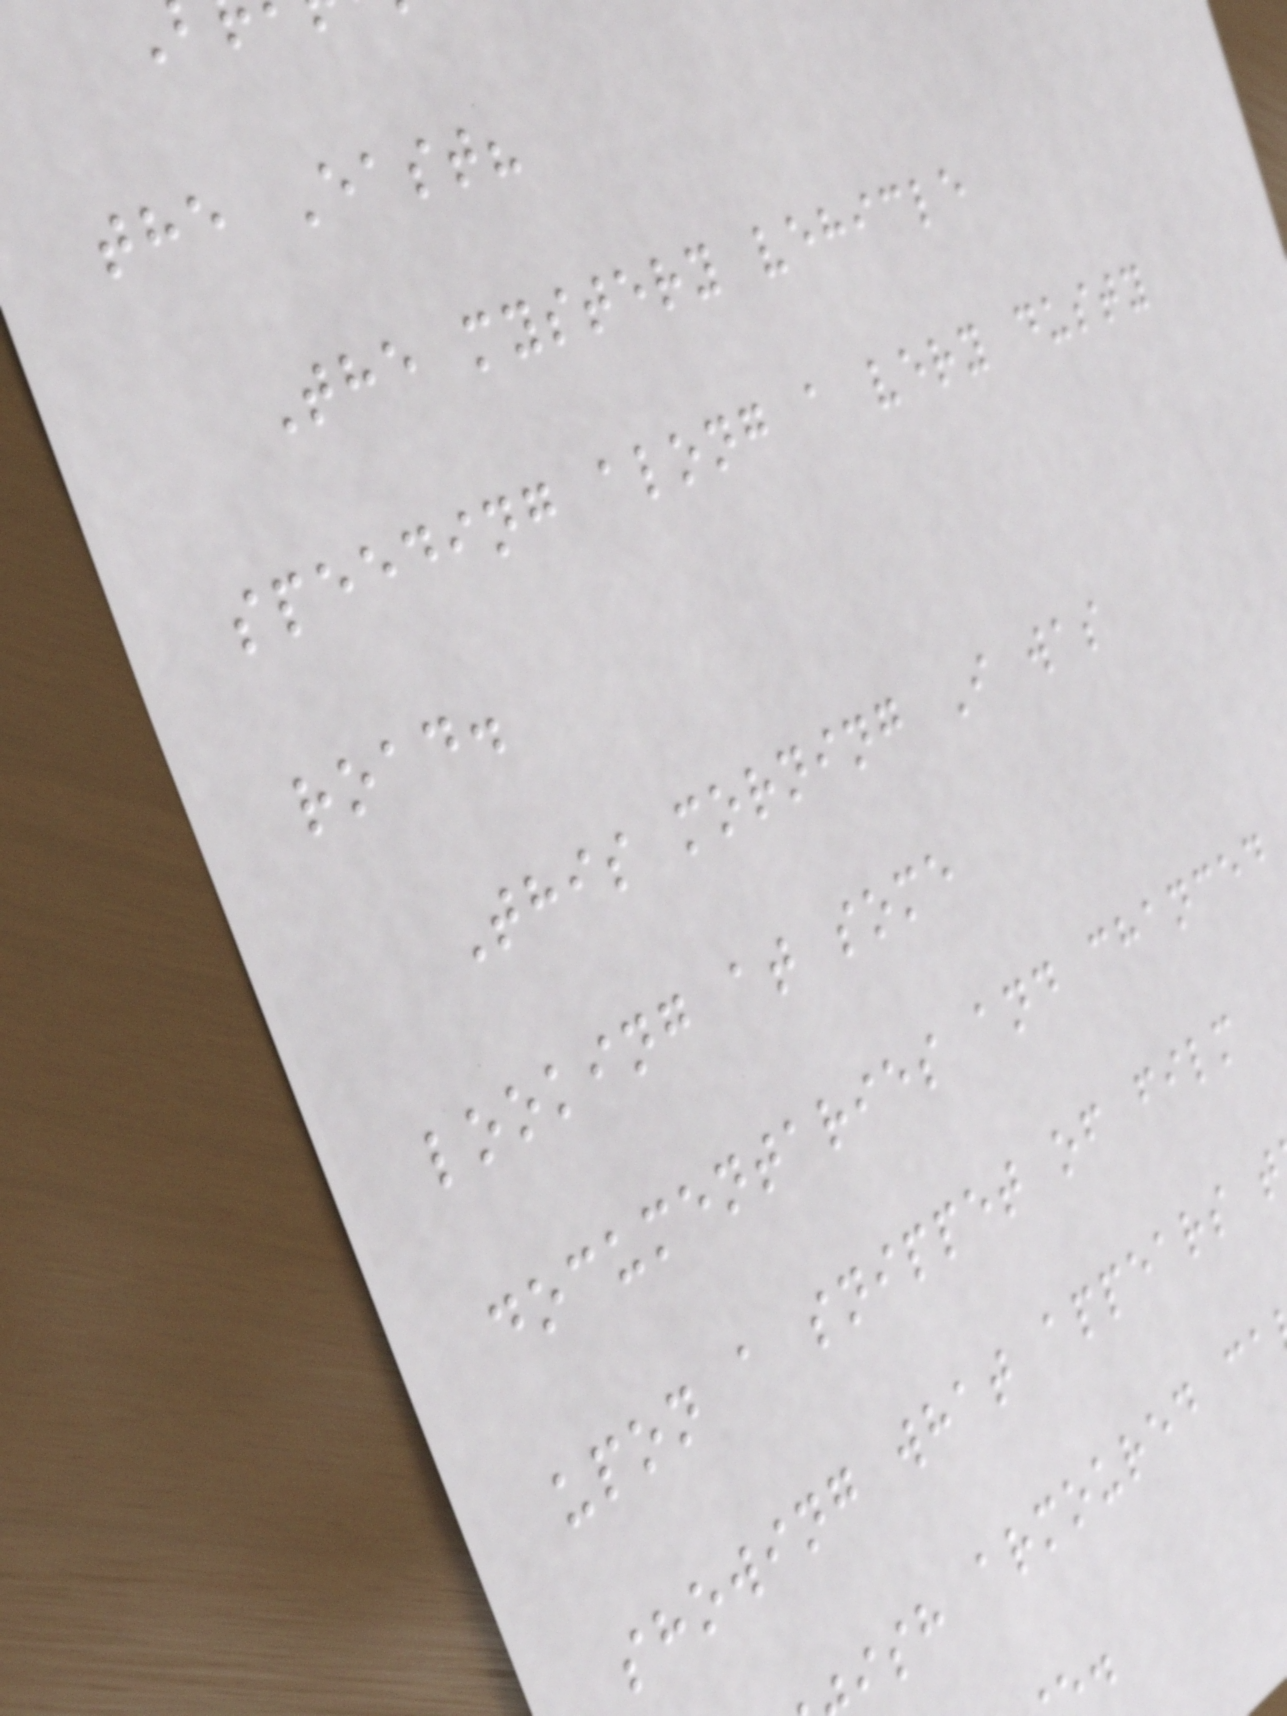the East?
The mystery vehicle
speeding along a very dusty
road.
This morning I was
looking at some
documentaries and chanced
upon a snippet of film
showing what appears t
ish armoured ca
